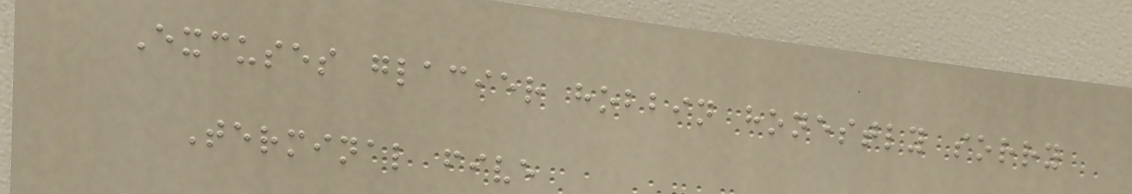Excuses glacier hobbin honestly sorry
Terminal five
